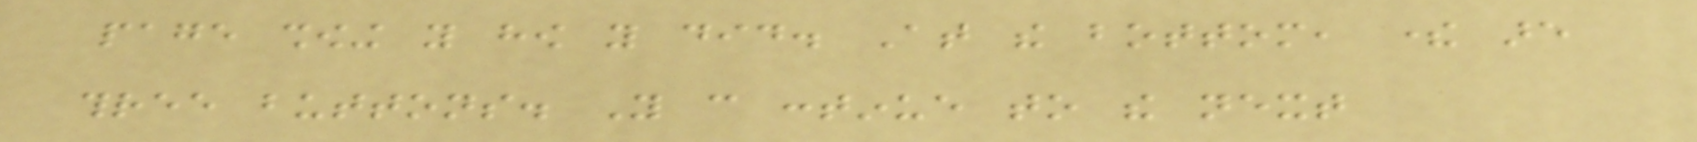page showing you how you did. At the bottom, there are
three buttons. You can continue to the next
